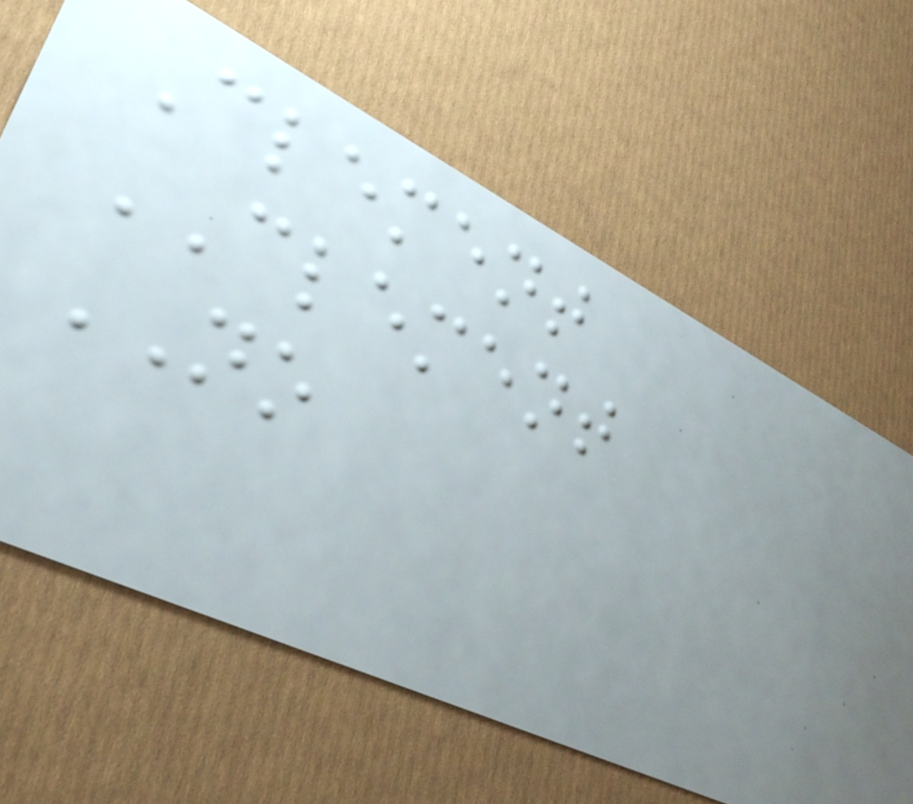Clement
CLEMENT
NO
